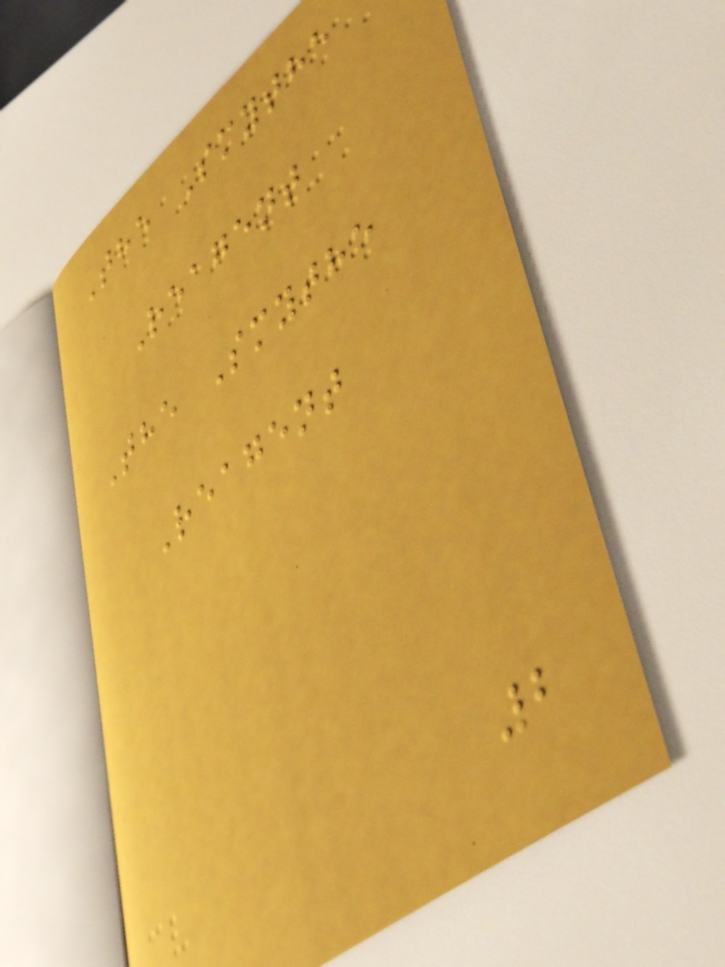The Smythe
Reagent
The Smythe
Reagent
2
